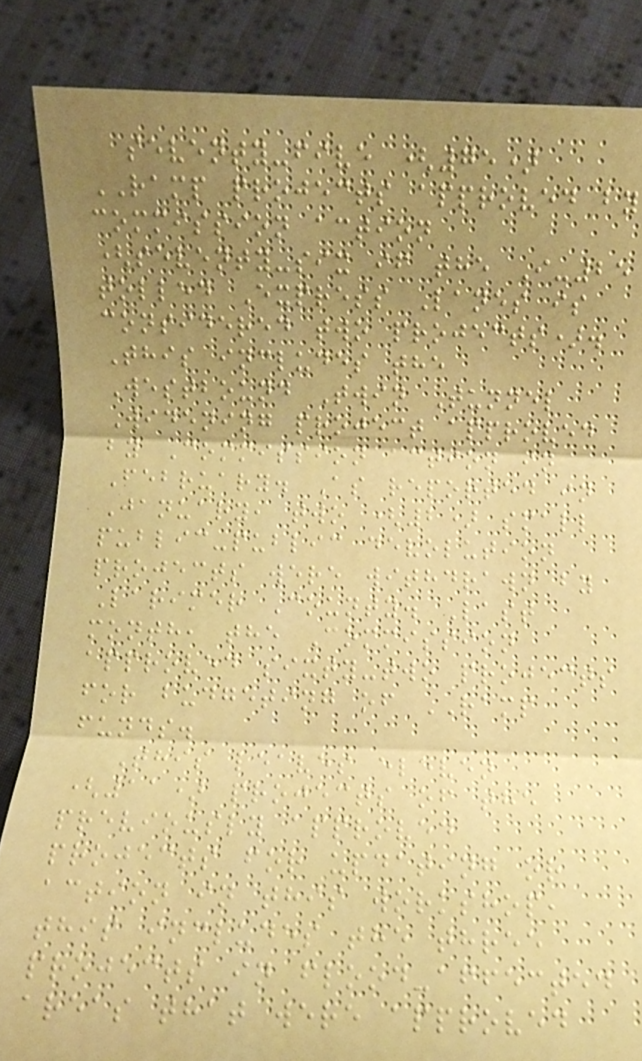seventy-five (75)
RAMP projects approved by
commission action
(seventy-six if the I-25
tolled Express Lanes is
considered two projects).
This includes the
Westbound Twin Tunnel
Widening project approved
by Commission action in
February. As reported in
January, two (2) small
public-public devolution
projects were withdrawn by
Larimer County. Last
month, the Commission
approved sixty-two projects
for budgeting of RAMP
funds.
This leaves eleven
(11) projects of the
previously approved
projects for updating or
action in this workshop,
this includes the three
projects in flood-affected
areas that were approved
